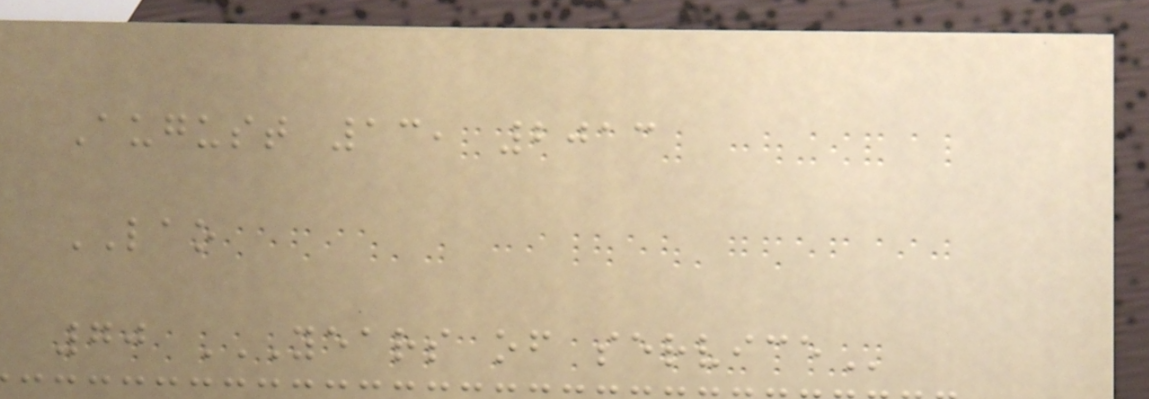August 13, 2013
LAO
70 YEARS OF SERVICE
